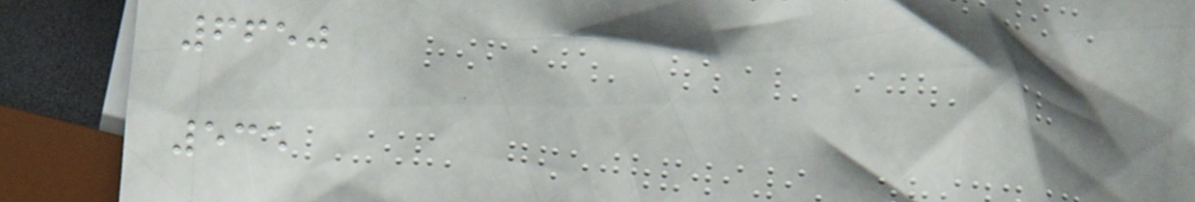6650
535
